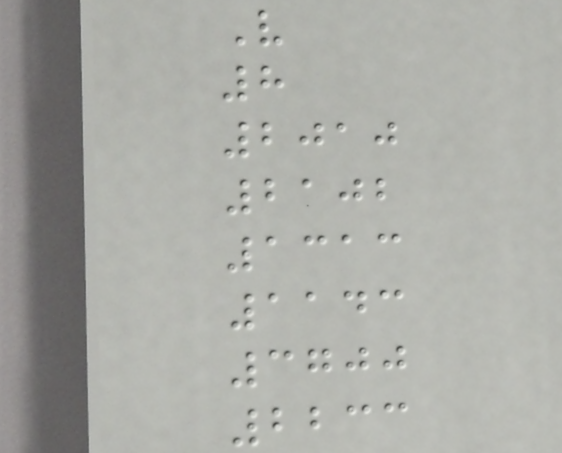V
8
2010
2102
1313
1143
3700
2233
